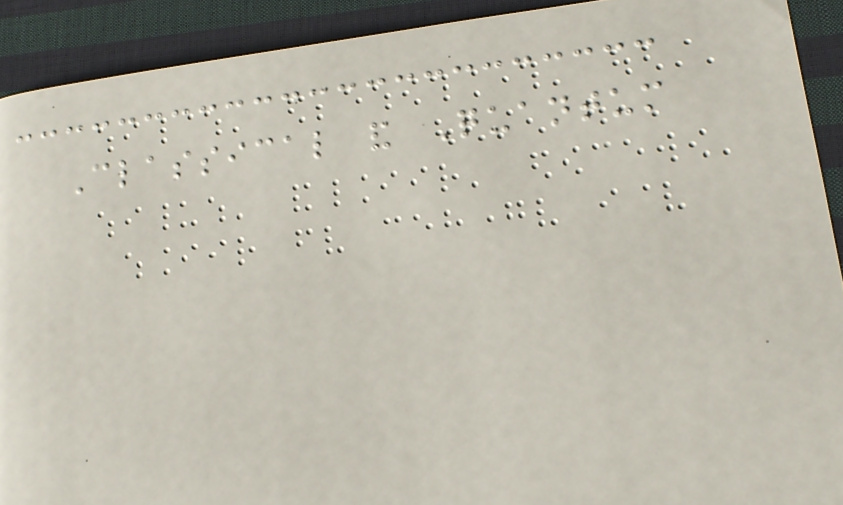Classical and Quantum
